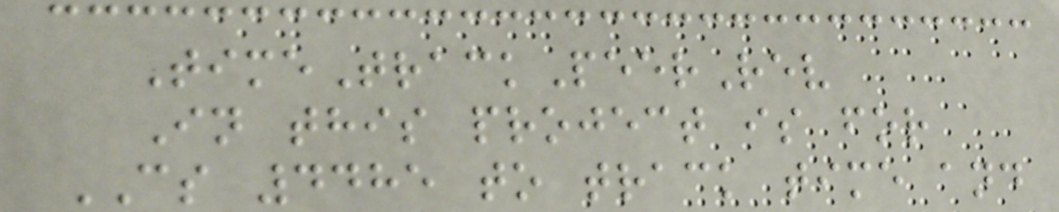TimeTrackPeerRev
In this project is for
CS 4485 to track time and
